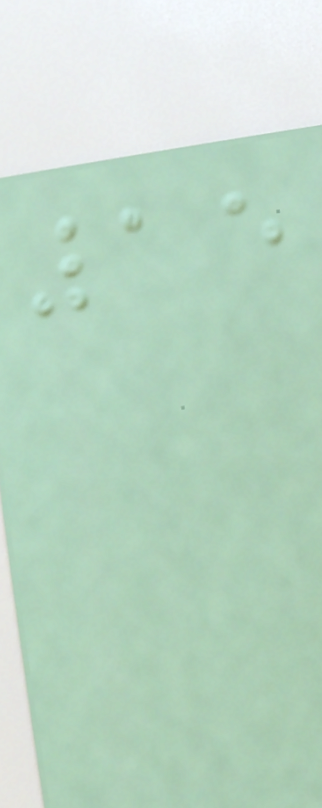15
